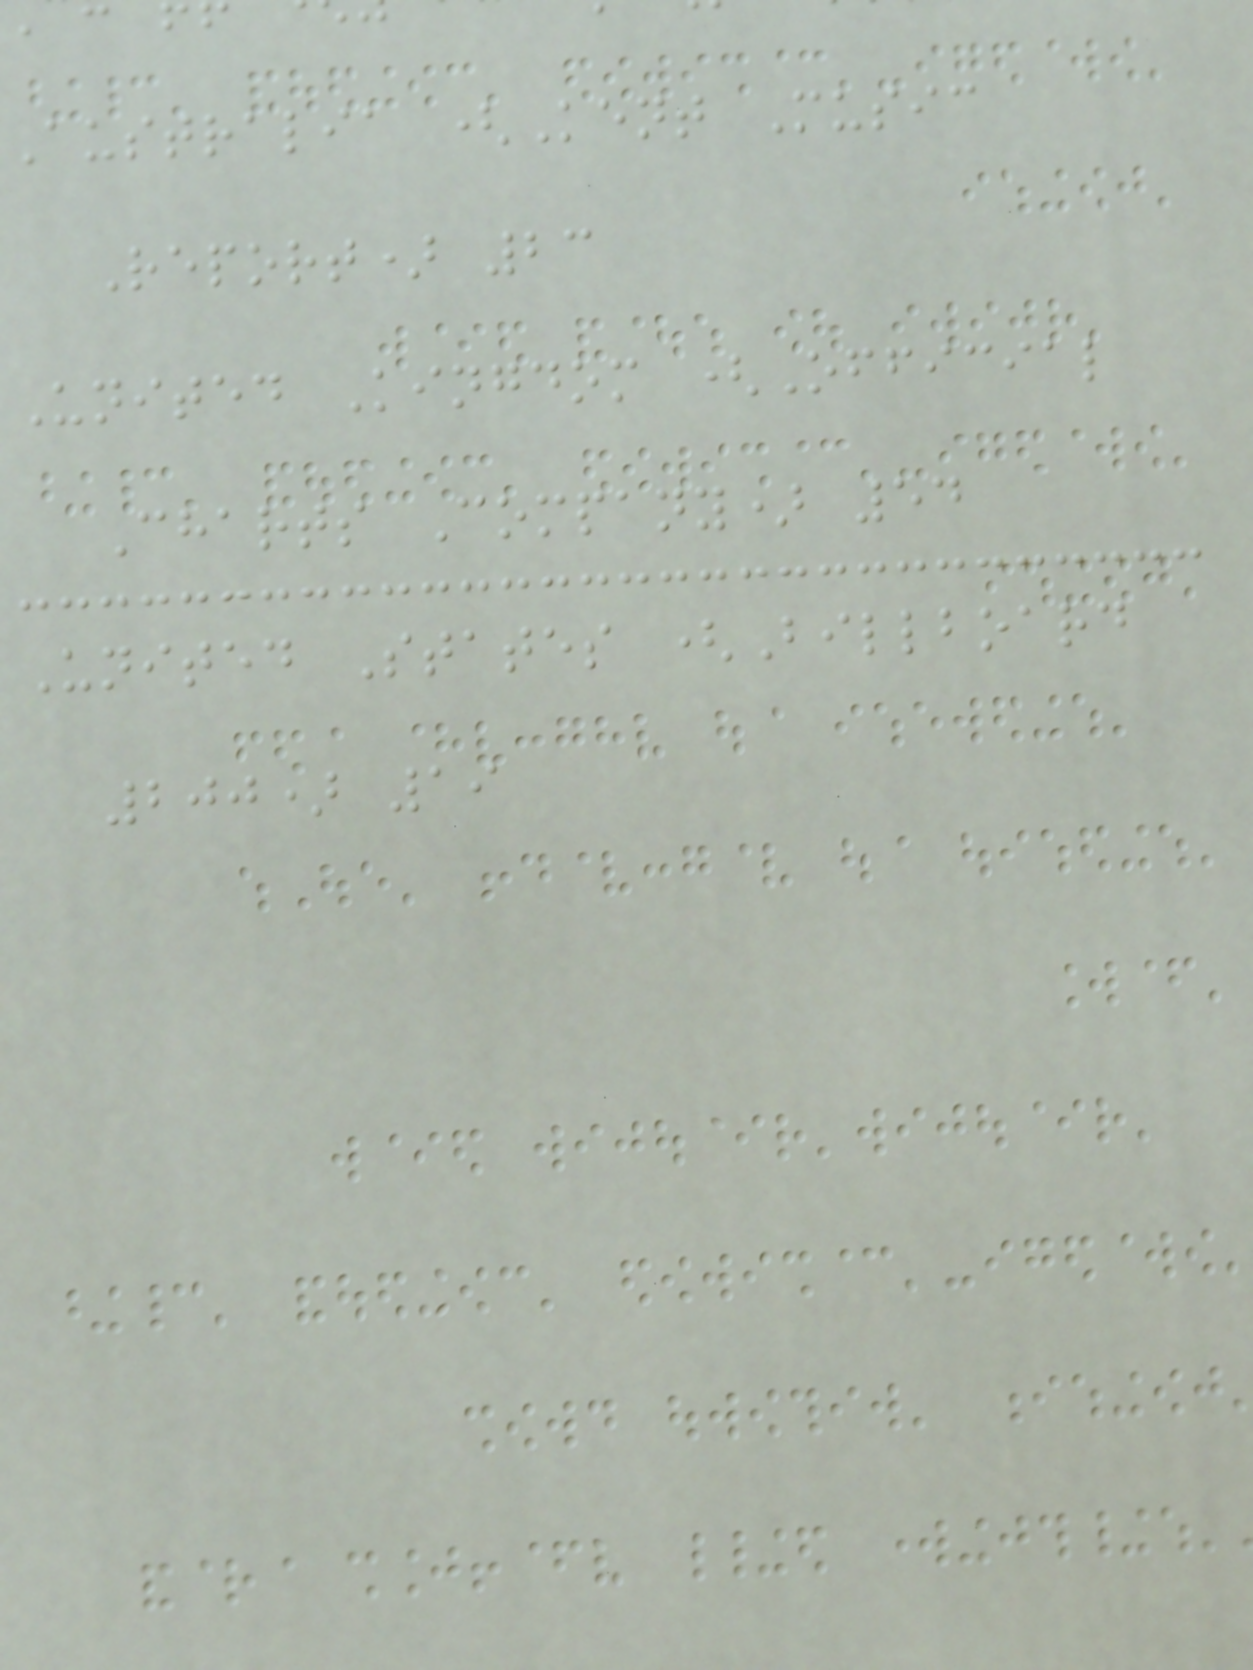Australia (Kent Music
Report) 23
United Kingdom (Official
Charts Company) 54
United States (Billboard
200) 19
